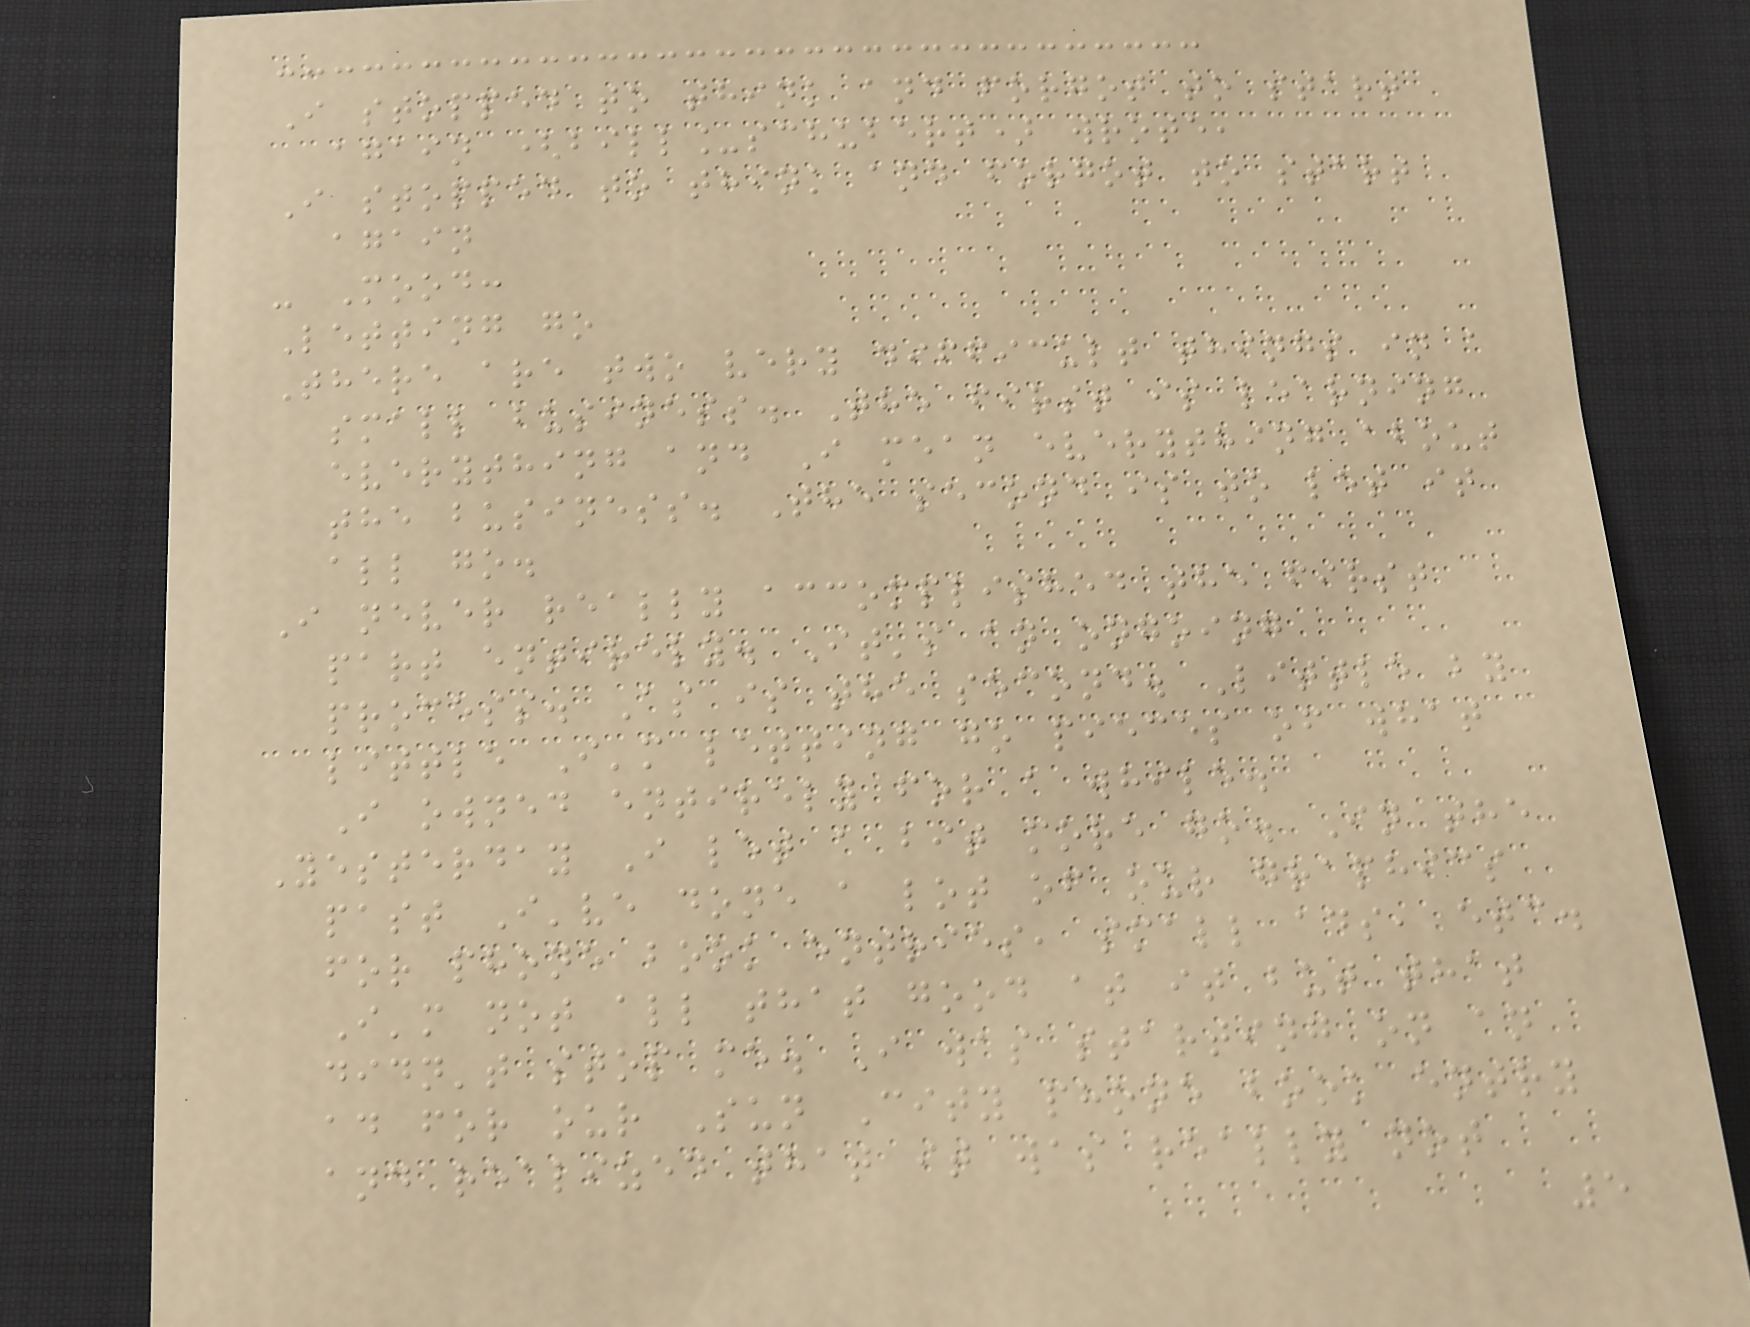I stopped to think and forgot to start
again (bill_schubert) wrote,
I stopped to think and forgot to start
again
- Mood:
Letting go
There are two very difficult things in a
small business. The first is learning
everything and I mean everything about
the business. The second is to let it
all go.
I never really accomplished the first
part entirely. It's an ongoing
process. As is the second. Little by
little I'm letting go pieces of what
I owned entirely for a while.
Yesterday I let a bit more go. In the
past I've done a lot of our graphics
for phone book entries, small ads, etc.
I'm not all that good at it but that
didn't stop me. I was starting on an
ad for our Sun City phone book entry
and realized that it was really not
5
